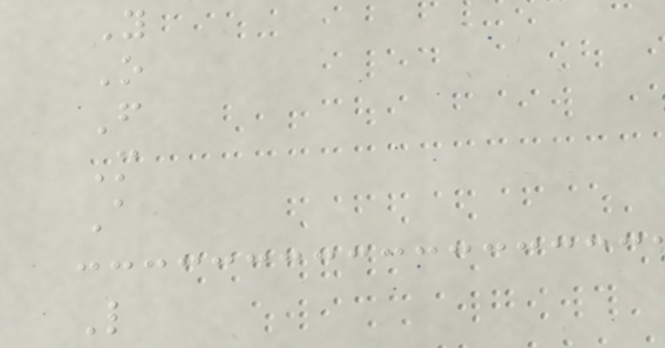Y
O
F
M
A
L
